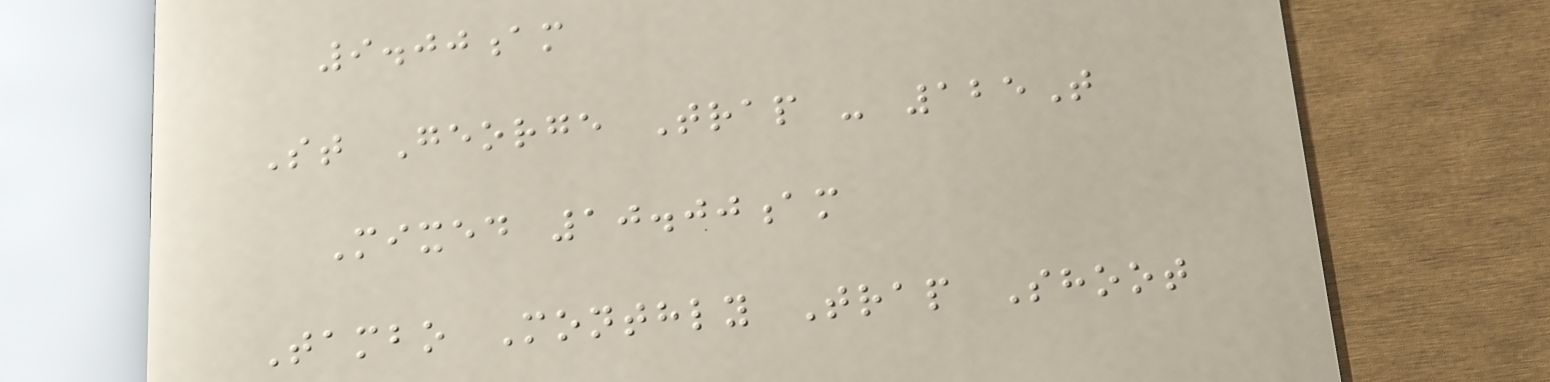9.00am
St George Trap - 125T
Mixed 10.00am
Tambo Monthly Trap Shoot
